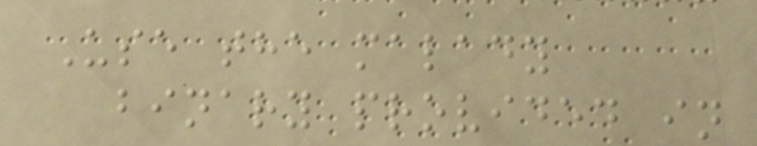Use the malady
binary provided in
